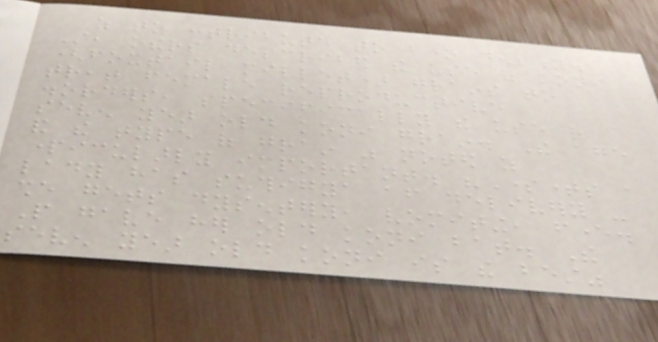as to contribute to bone density.
Still, others described the use of koni
(foxtail millet) grains to
treat female reproductive
disorders, specifically the use of
seven year old koni grain. The age
and the type of grain was noted as
particularly important. "Sometimes a
lady has suthigya after delivery -
she gets dysentery, vomiting, fever.
People gave her old koni bat. The
seven year old koni is the best"
